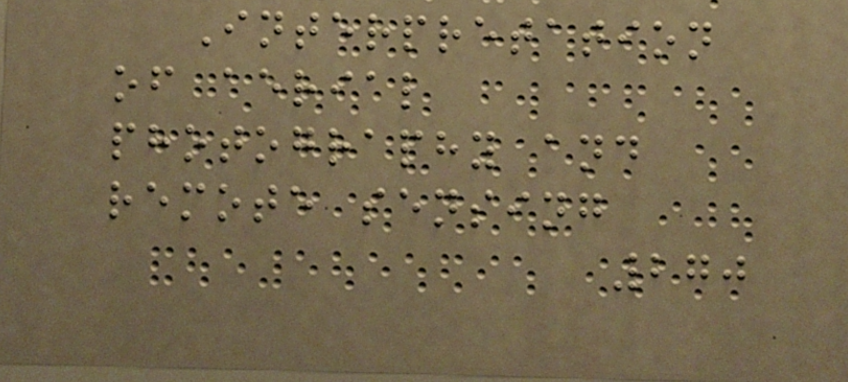Interpretation
of aerial
photography and
remote sensing
270
